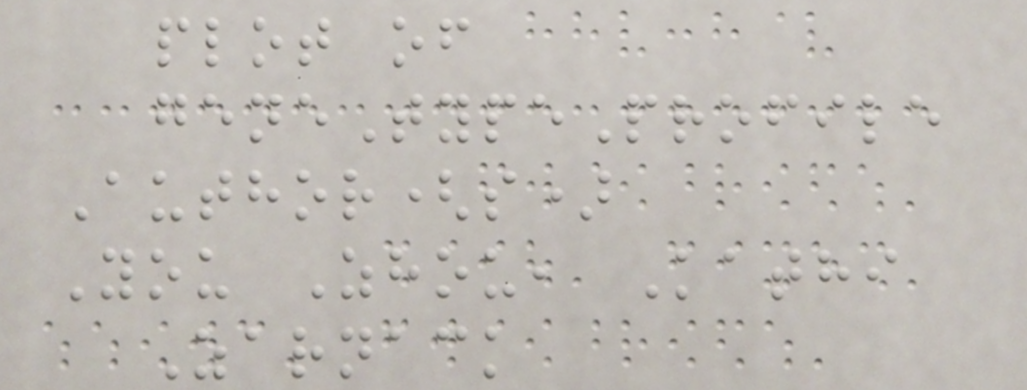plot of
geneTypeProfile
Author(s)
You Zhou, Kathi
Zarnack
